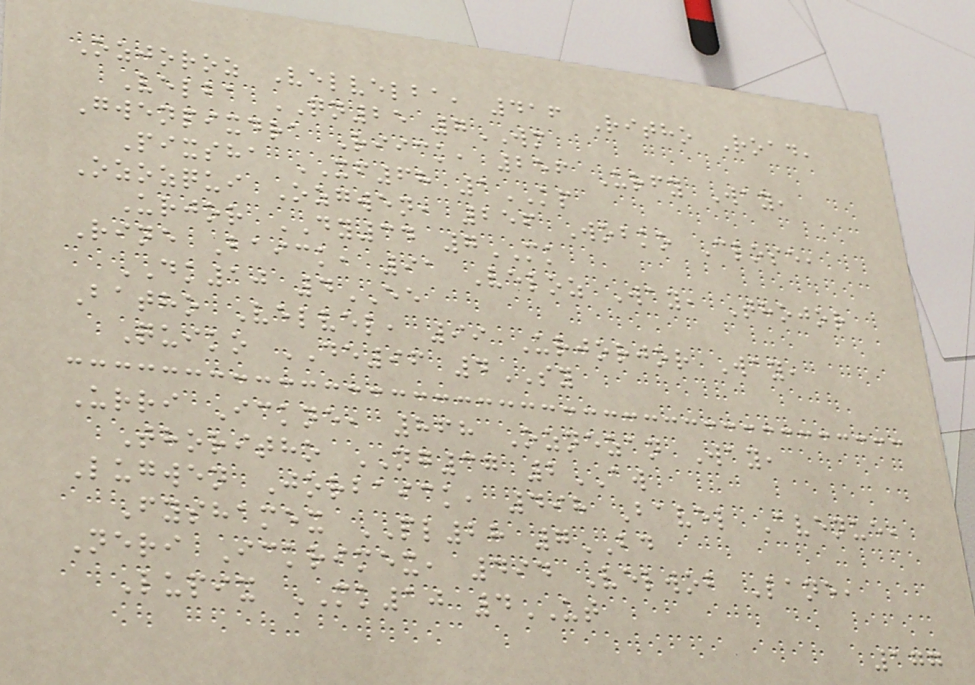Ozjoroz Velvelba, 416 Ritho Road,
Velba QN25 7WM
Gwenpixdra Riick, 256 Urfy Way,
Pixsha XF68 1KP
Ozozqui Ozgwen, 256 Wobko Close,
Urjor DY34 7MK
Rine Baick, 91 Veloz Way, Thojor
DK10 4EE
Batho Velvel, 99 Urjorjor Way,
Quiko DE96 4SY
Urri Ickne, 868 Oznezan Way,
Thoritho NG37 2AW
Lugwen Jorbaick, 498 Bavel Avenue,
Fyshamex PL28 7BD
Neri Ickrimex, 494 Velwob Lane,
Lupix MK10 4UT
177
